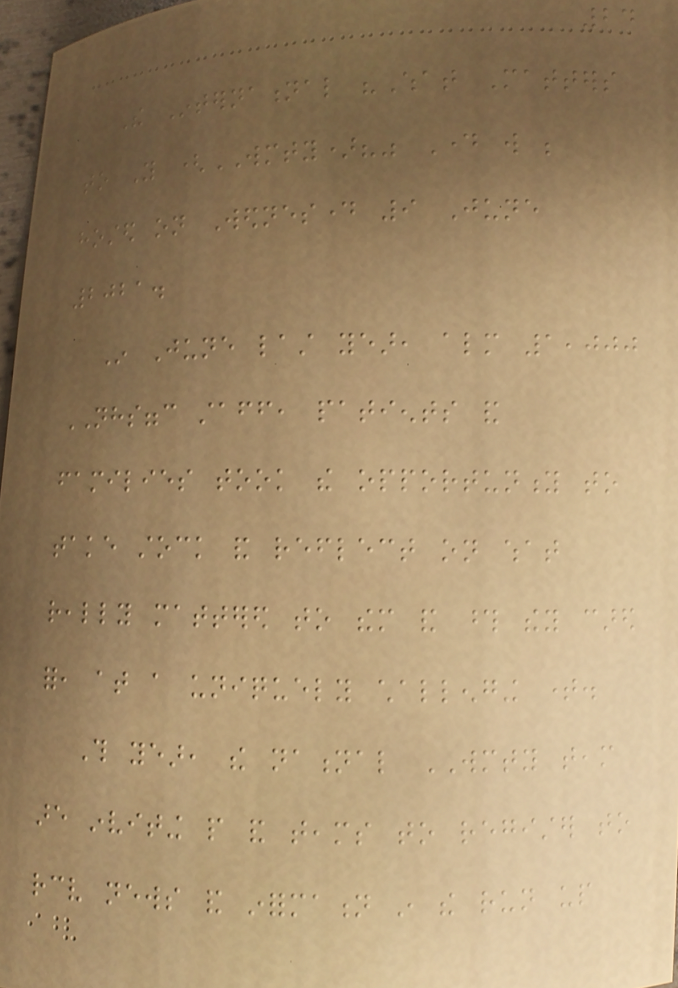24
The International "What Matters
to You (WMTY)?" Day will be
hosted on Wednesday 9 June
2021.
In June last year, almost 1,000
NHSGGC staff, patients and
families took the opportunity to
take stock and reflect on what
really mattered to them and those they cared
for, at a uniquely challenging time.
This year, the national WMTY team
are inviting people and teams to register to
receive news and information in the run up
